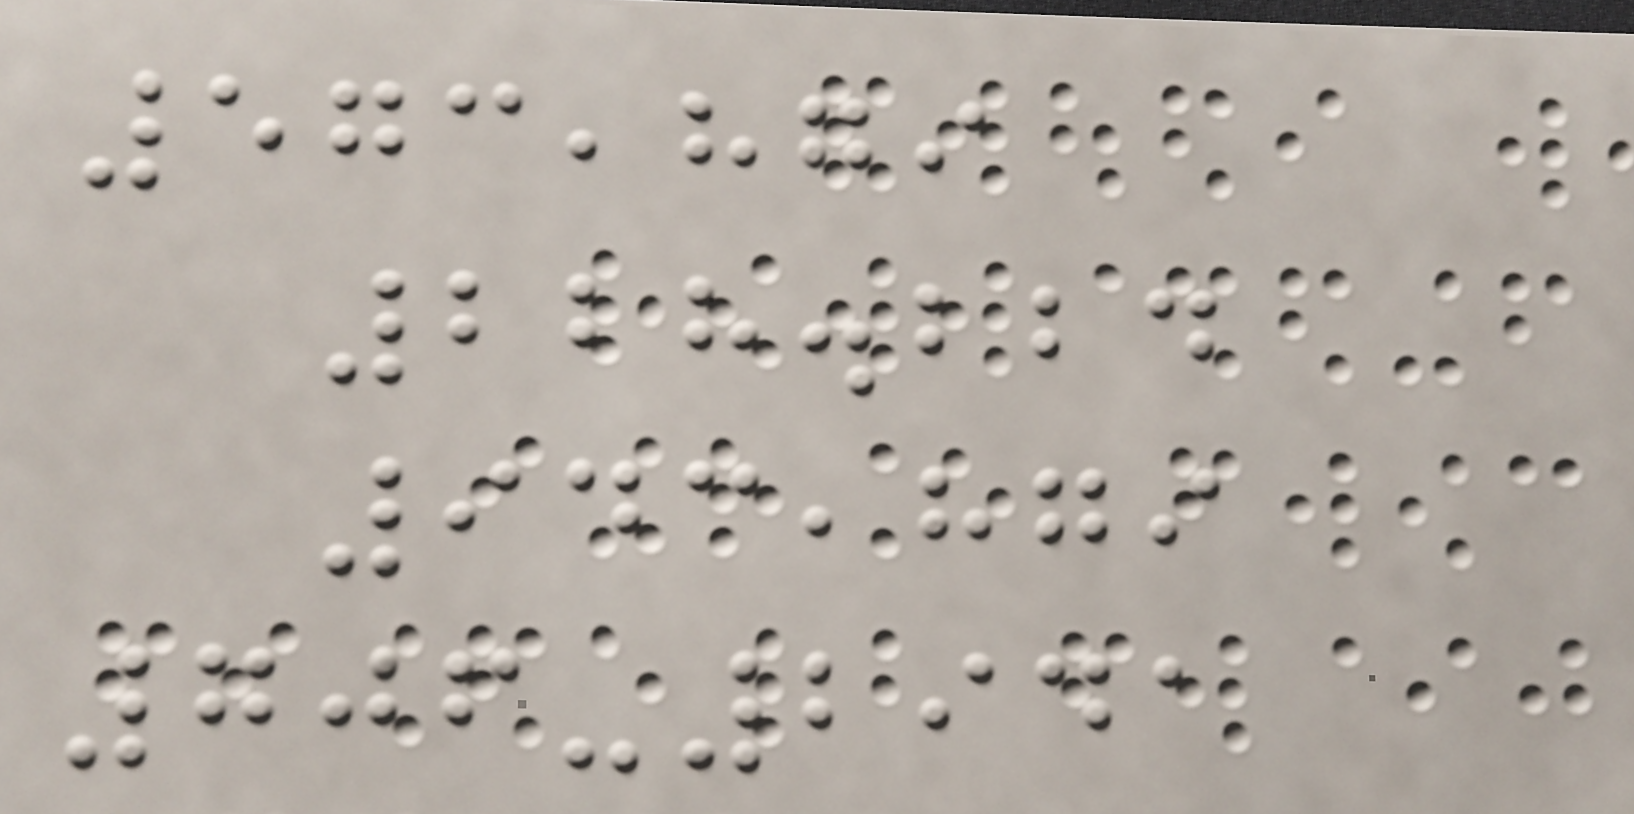573,879
228.224
943,879
706-2941
